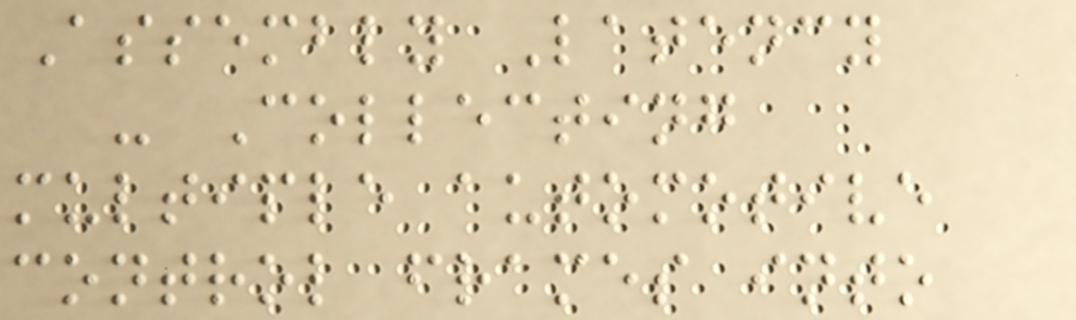Assembly Latency
- Collecting
multiple automotive
control frames into
